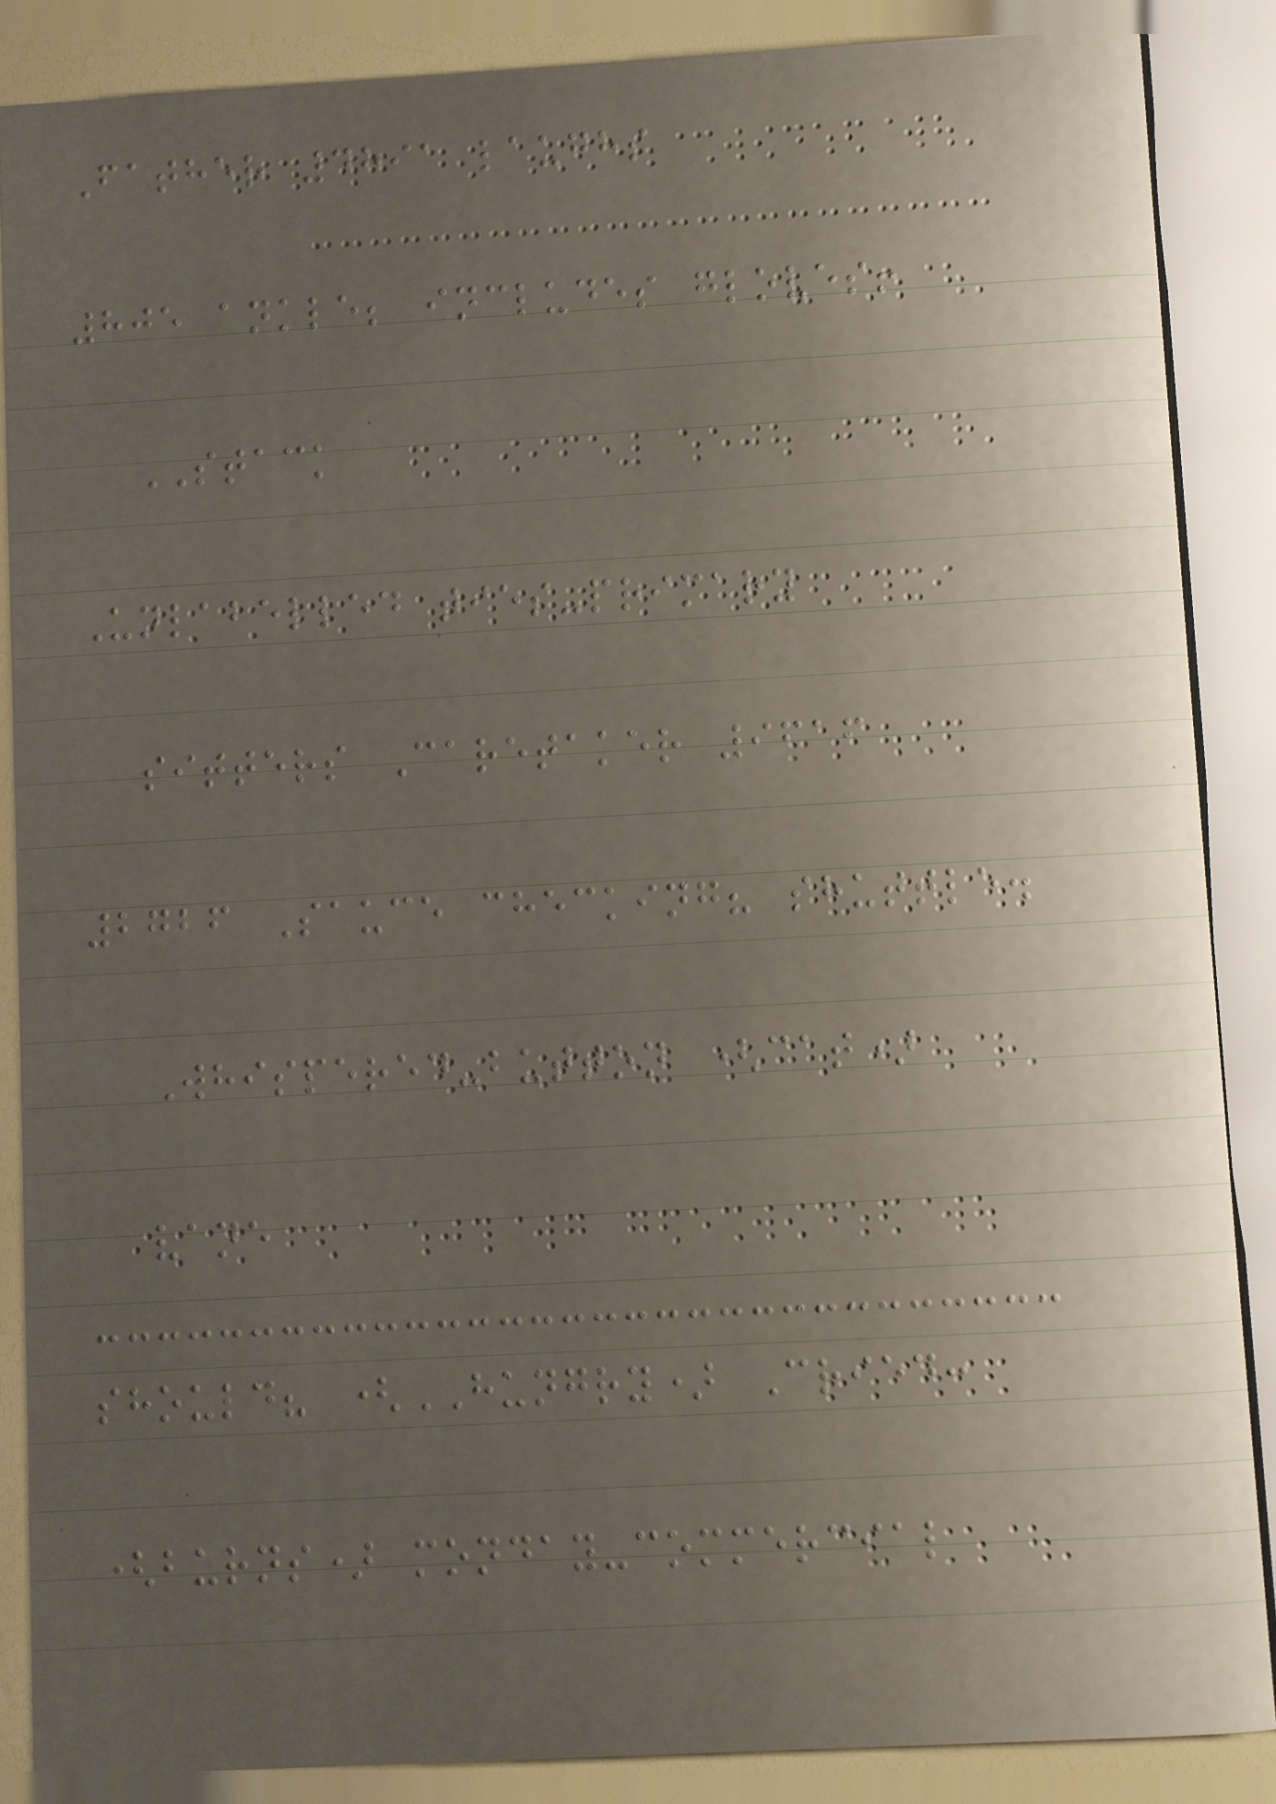Father 4891 laughs
805 ankle; includes gloves!
STACK
Unlabelled ties-primary
sitters Caretaker 9616
2726 Sauce checking? shuttle.
Whispered-button (cat)
vane
should? (HUNGRY) Cried:
(burns) monday-commercial
